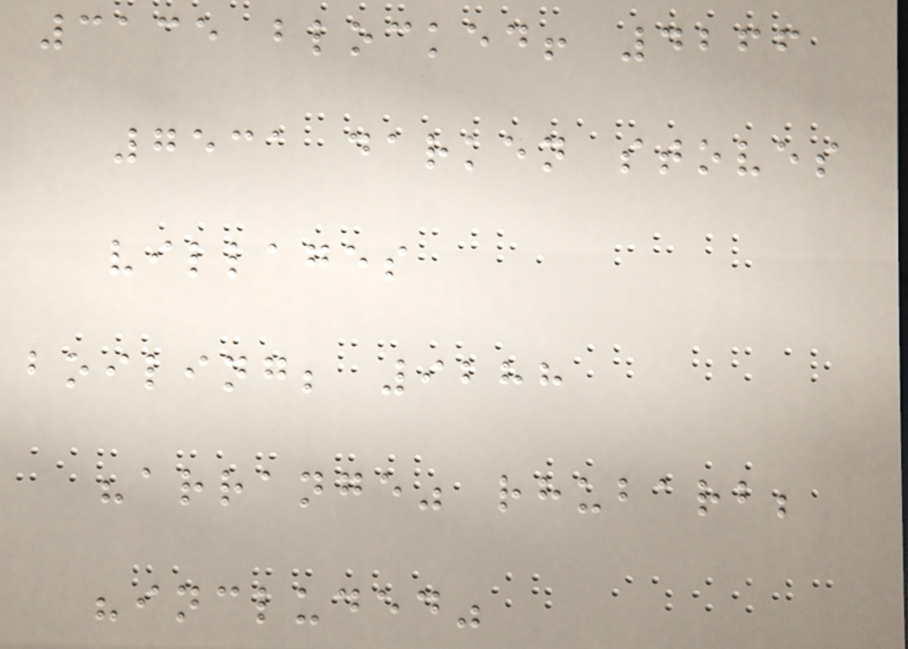3135 blocked! 4266
7531 darken stoves
villages
boiling; 9288
"arrange" rhubarb;
"included"
